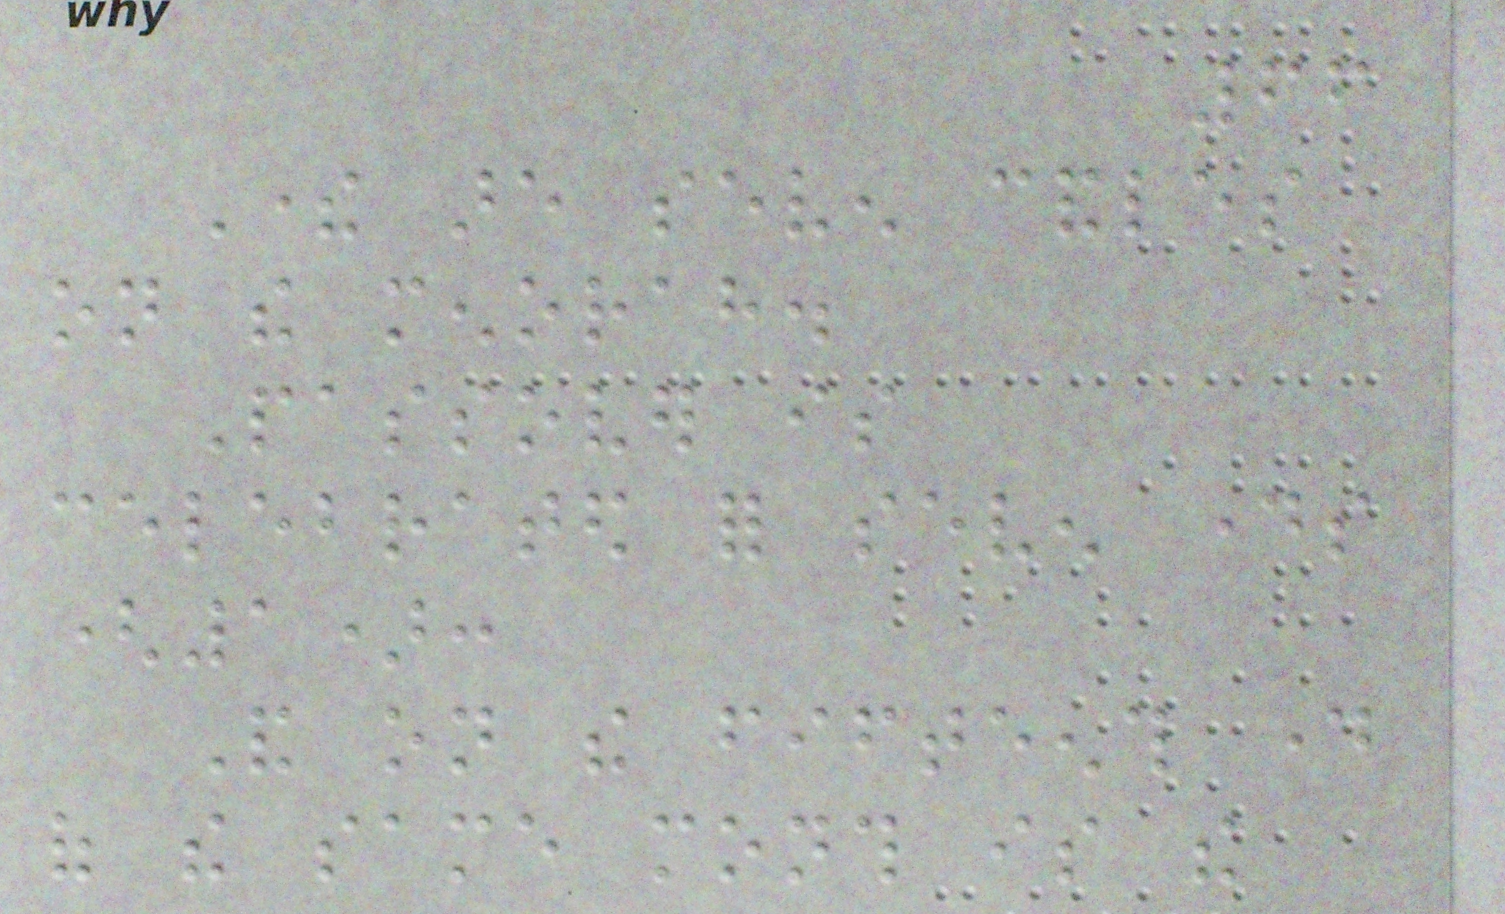66
There are seven candles
on the menorah.
Passover is
celebrated for seven days
(1):
And on the fifteenth day
of the same month is the
